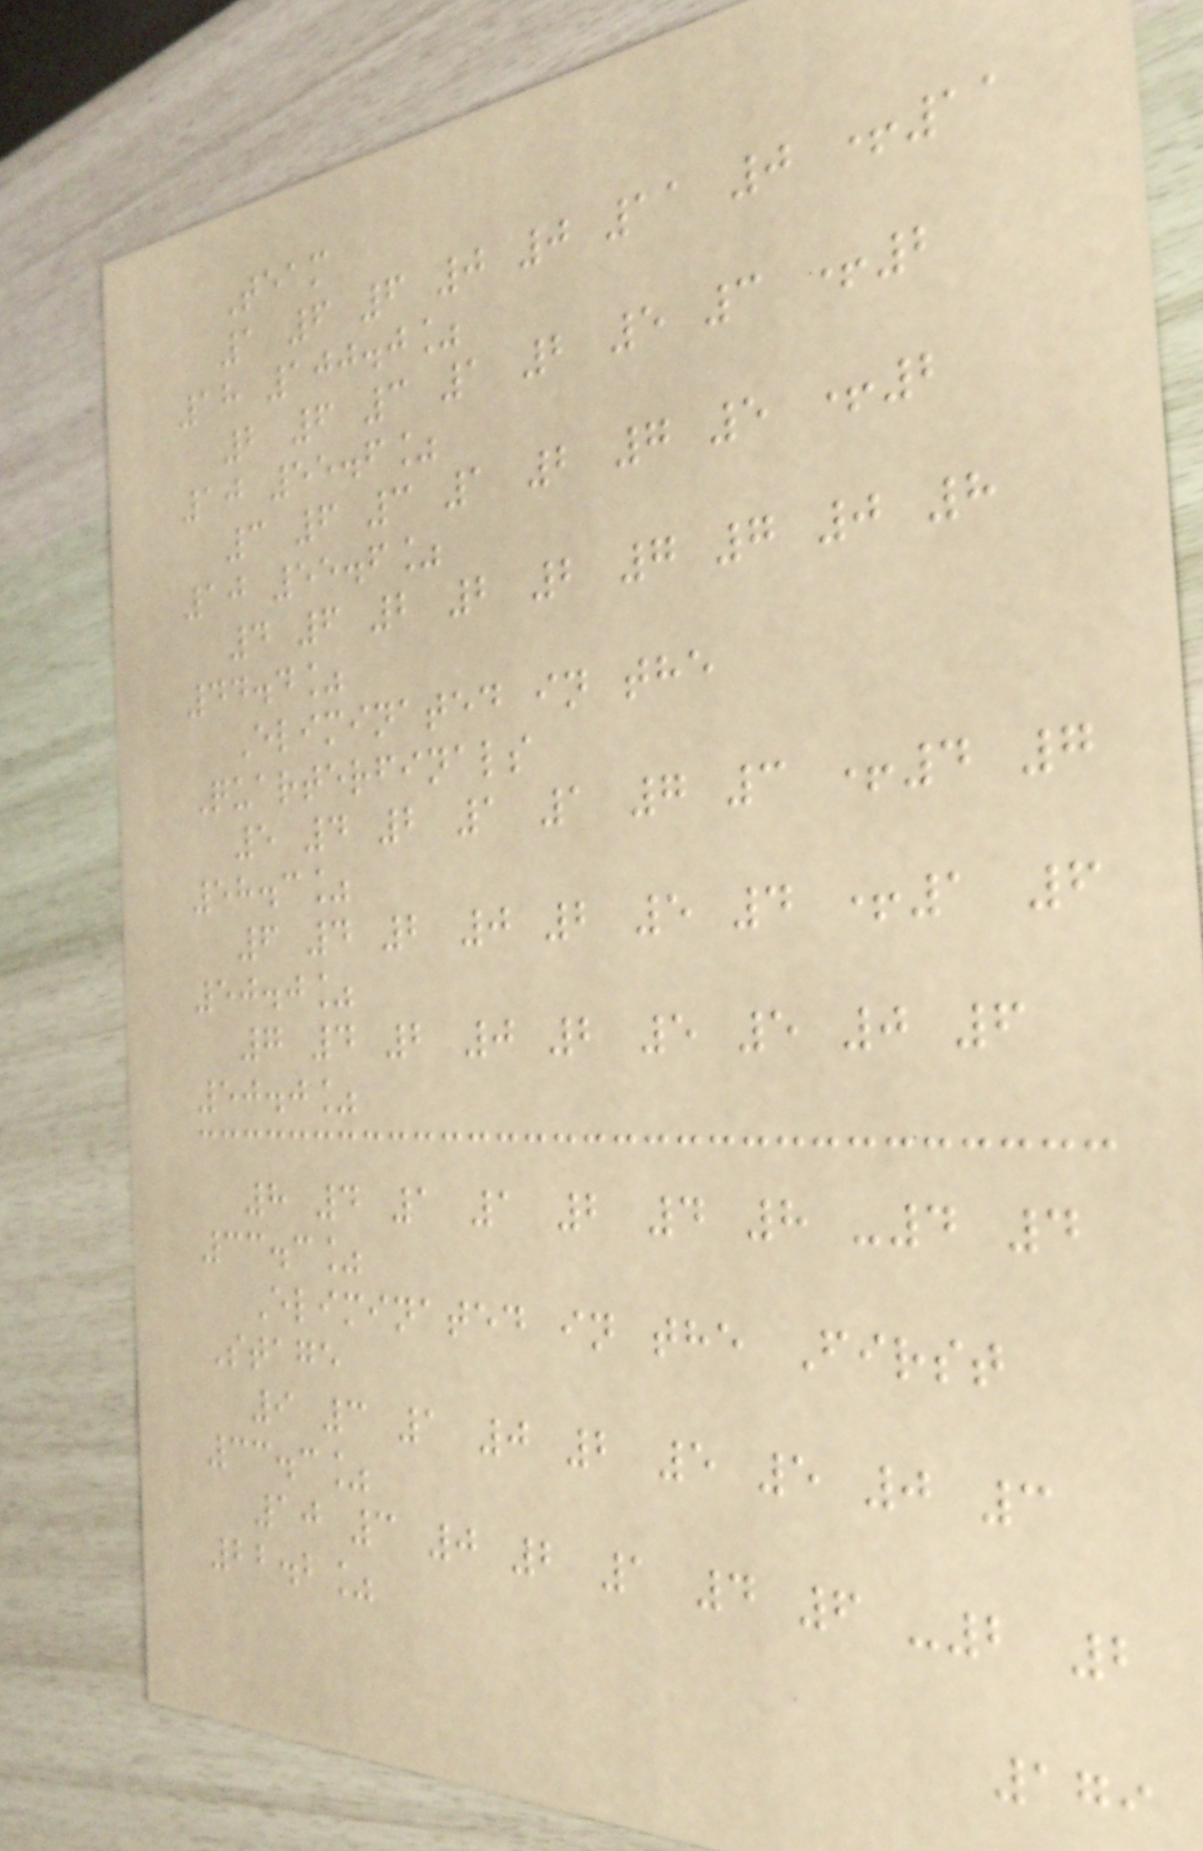Team
1 6 6 0 0 11 0 +11
18 100.0%
2 6 3 1 2 5 3 +2
10 55.6%
3 6 3 1 2 7 5 +2
10 55.6%
4 6 2 2 2 7 7 0 8
44.4%
Eliminated in the
Quarterfinals
5 4 2 1 1 7 3 +4 7
58.3%
6 4 2 0 2 5 4 +1 6
50.0%
7 4 2 0 2 5 5 0 6
50.0%
8 4 1 1 2 4 8 -4 4
33.3%
Eliminated in the First
Stage
9 3 1 0 2 5 5 0 3
33.3%
10 3 0 2 1 4 6 -2 2
22.2%
179
